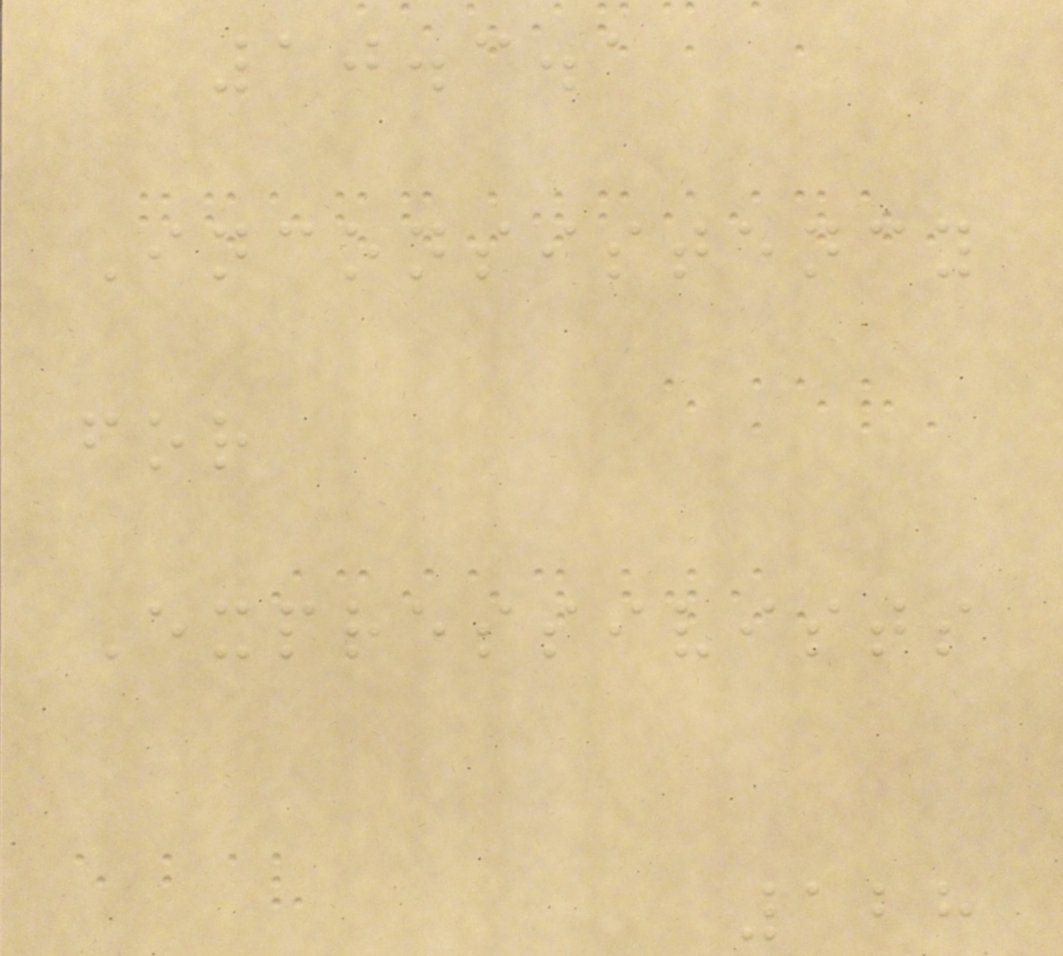10.3.1
Inconsistency
for
Expressivists
128
